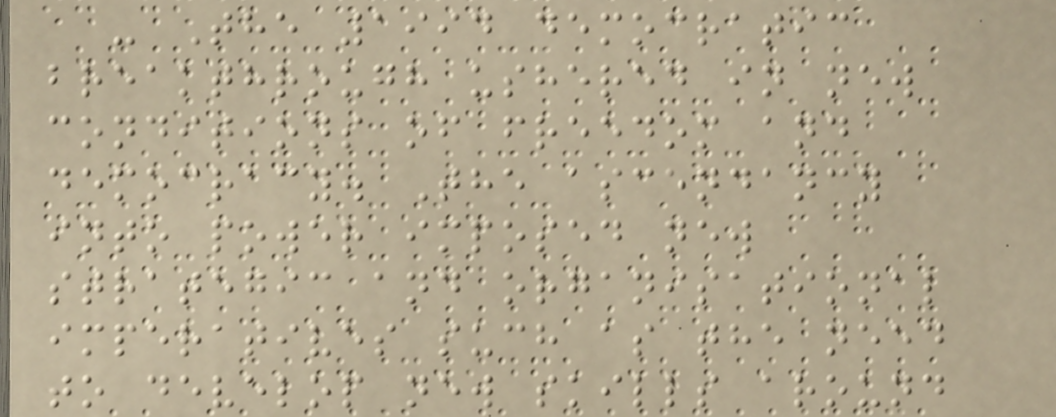- The 1994 democratic
breakthrough ushered in new
conditions of freedom and
democracy. The ascendancy
into power imposed new
strategic and organisational
imperatives such as the need
to develop new skills around
